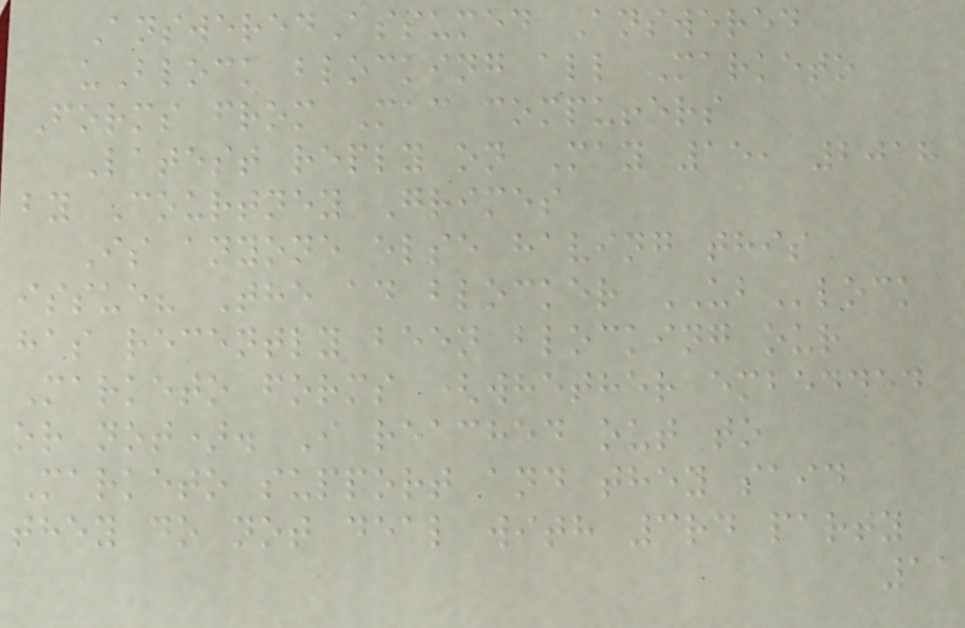AnsweredAssumed Answered
uBlock blocking all Marketo
Forms from Mac computers
Latest reply on May 15, 2018
by Courtney Grimes
Is anyone else having this
issue? The ad blocker UBlock
has recently been blocking our
Marketo forms (whether embedded
or not). I reached out to
Marketo support and they said
they do not deal with 3rd party
11
